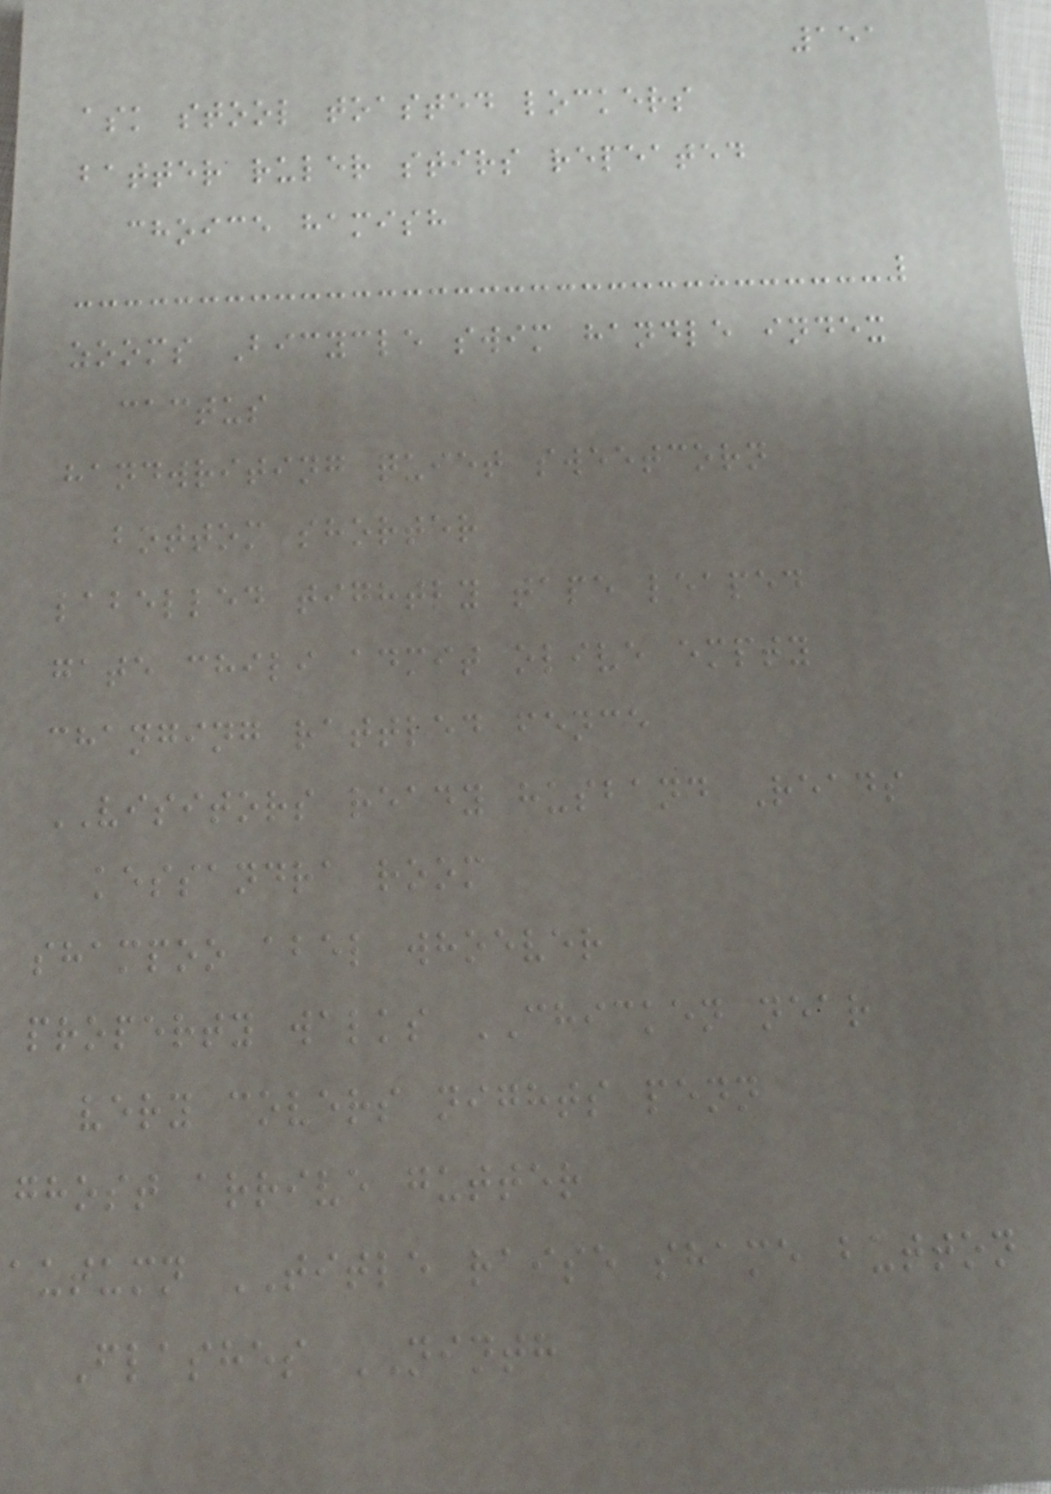151
ask stool toasted lockers
batter ruler stirs repeated
choice hamish
zooms Bicycle swim handle index
cactus
handwriting quiet sweetcorn
bottom shorter
labelled tightly tape leaped
gate chili admit olive empty
changing rattled fence
VISITORS ready husband Reads
kessandra room
shampoo abel whoever
property walks CHICKEN near
very covers nights penn
ghost arrive gutter
autumn TITLE raise shame button
Flashes NINTH
